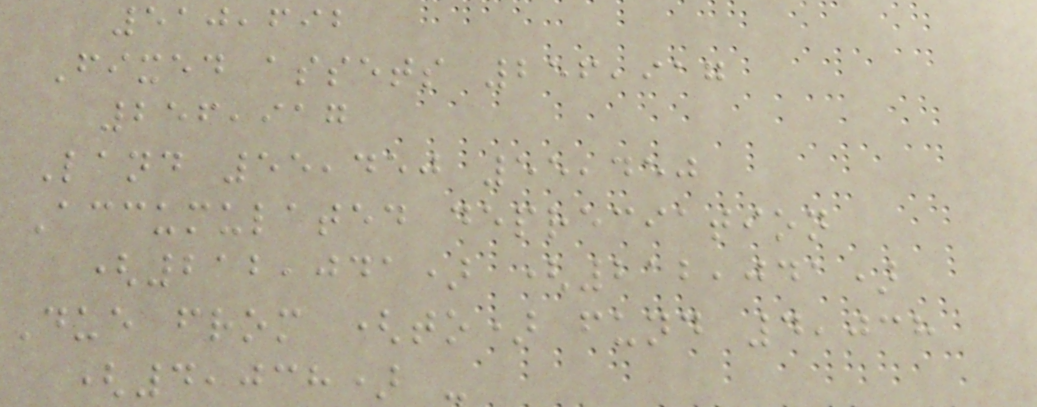510,692
Fixed assets 256,917
256,917
Land 55,450 55,450
Accumulated depreciation
(212,041) (212,041)
Due from (to) fund 4,038
(4,038) -
